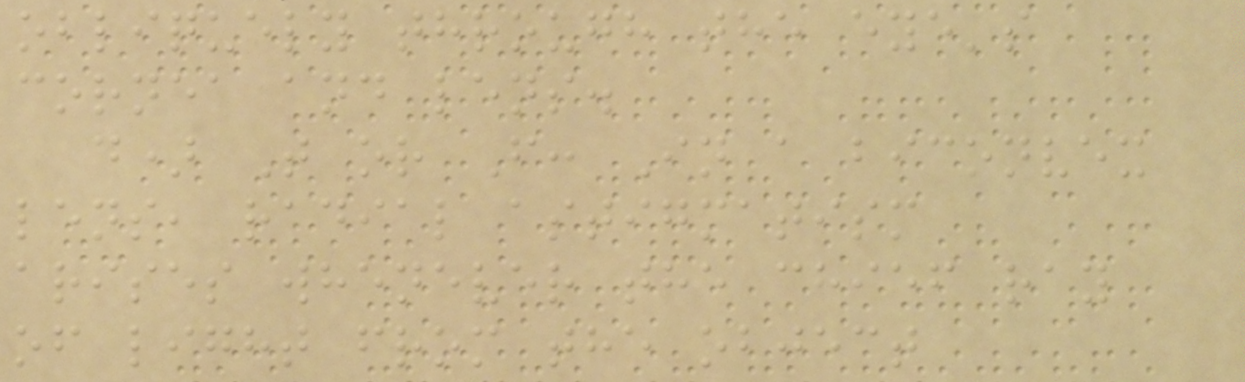obliquely through the eye's
cornea and lens.
d) T or F: In a biconvex
lens, radial astigmatism
arises whenever the chief ray
of light from the object
